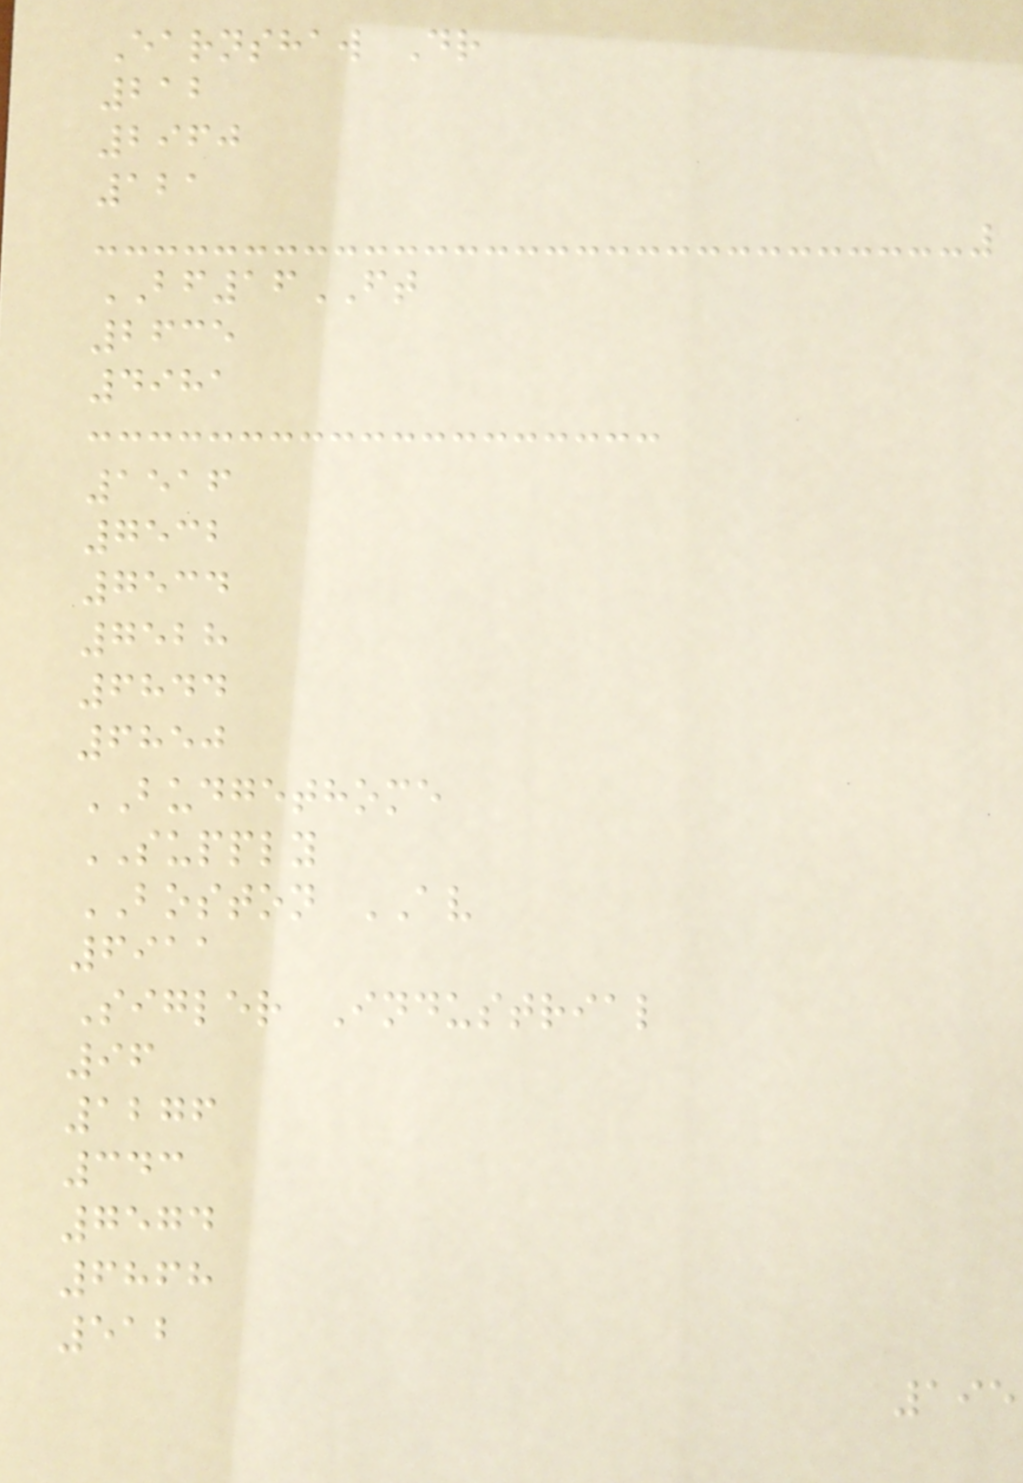Earnshaw Dr
212
2960
121
BF16FT
2635
4981
1516
7532
7534
7528
6844
6850
BUDGETHOME
SUPPLY
BOSTON AV
6911
Sigler Industrial
96
1276
343
7574
6868
512
195
